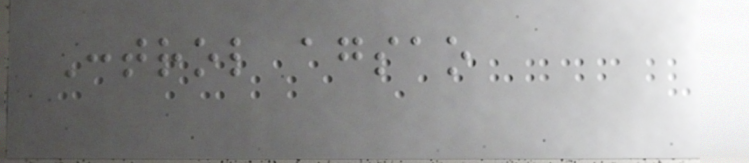Control agsao
